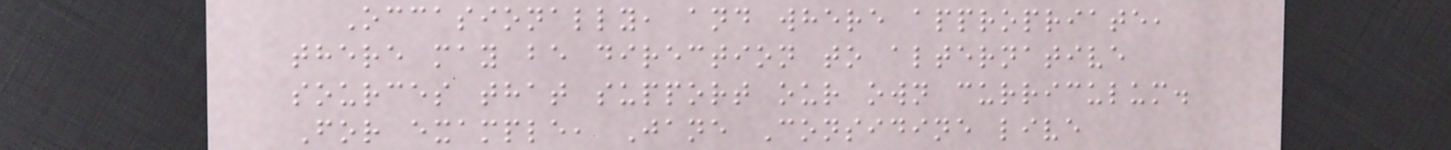Occasionally, and where appropriate,
there may be direction to alternative
sources that support our own curriculum.
For example, Jane Considine live
